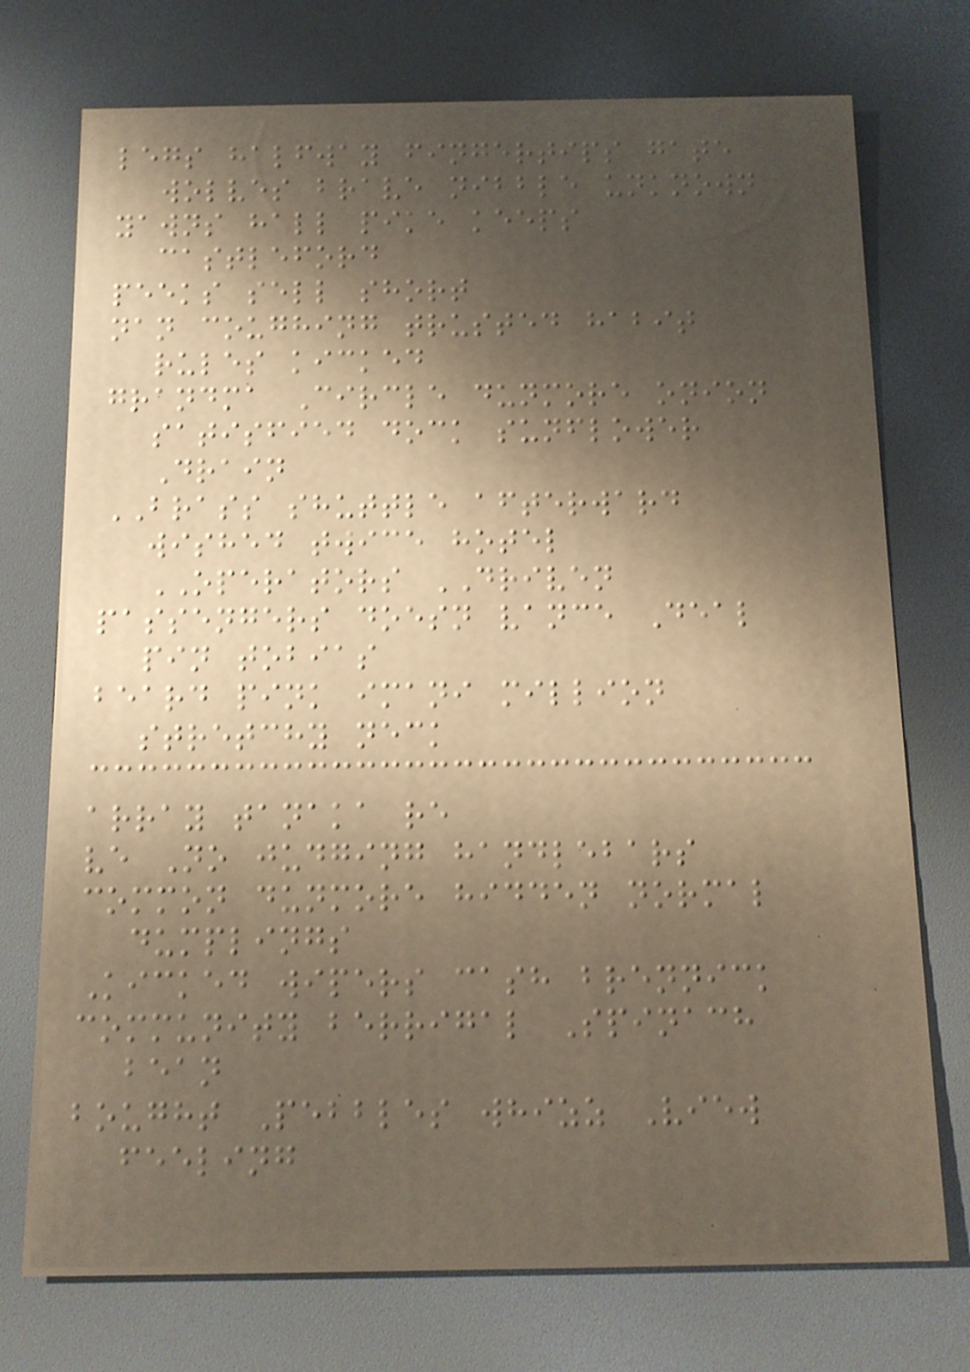legs halfway fingertips gate
wolves brave nibble unknown
yawns hall pike keeps
castleford
peeks sell short
nan coughing trusted habit
rules kicked
grandma Circle dunmore onion
satisfied dock sunflower
Drain
BRASS shuttle afterward
wished twice hotel
OPERATORS DRIVEN
passengers doesn vance Deal
pin tobias
beard pink imani million
stretchy neck
array tanaka re
ve No judging handlebars
common dunmore hidden normal
dumplings
Kicked wipers cash brennick
community berrigal Spinach
bean
bought Pebbles whizz View
feeling
